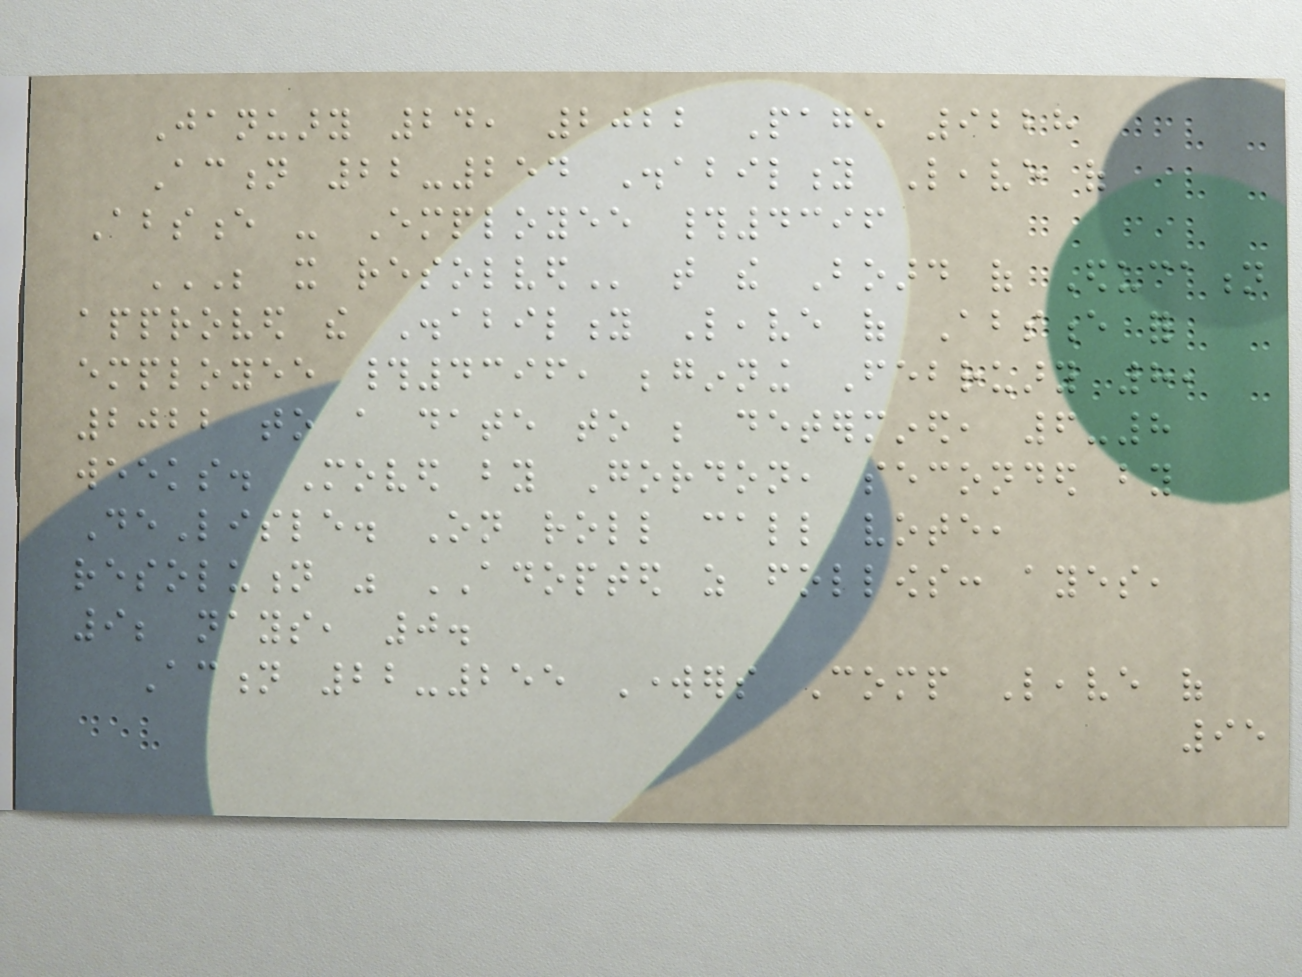January 24, 2022 Page 9228
Action 22-254 Disability Leave of
Absence - Employee #4396
BE IT RESOLVED that the Board of Education
approved the Disability Leave of Absence for
employee #4396, beginning February 8,
2022 to a date to be determined, 6-8
weeks. Moved by Gordon, seconded by
DeLisle. On roll call vote,
resolution was ADOPTED as follows: ayes,
9; nays, 0.
Action 22-255 Workers Comp Leave of
95
